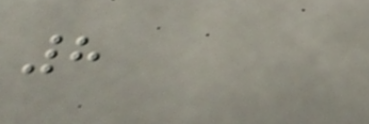8
